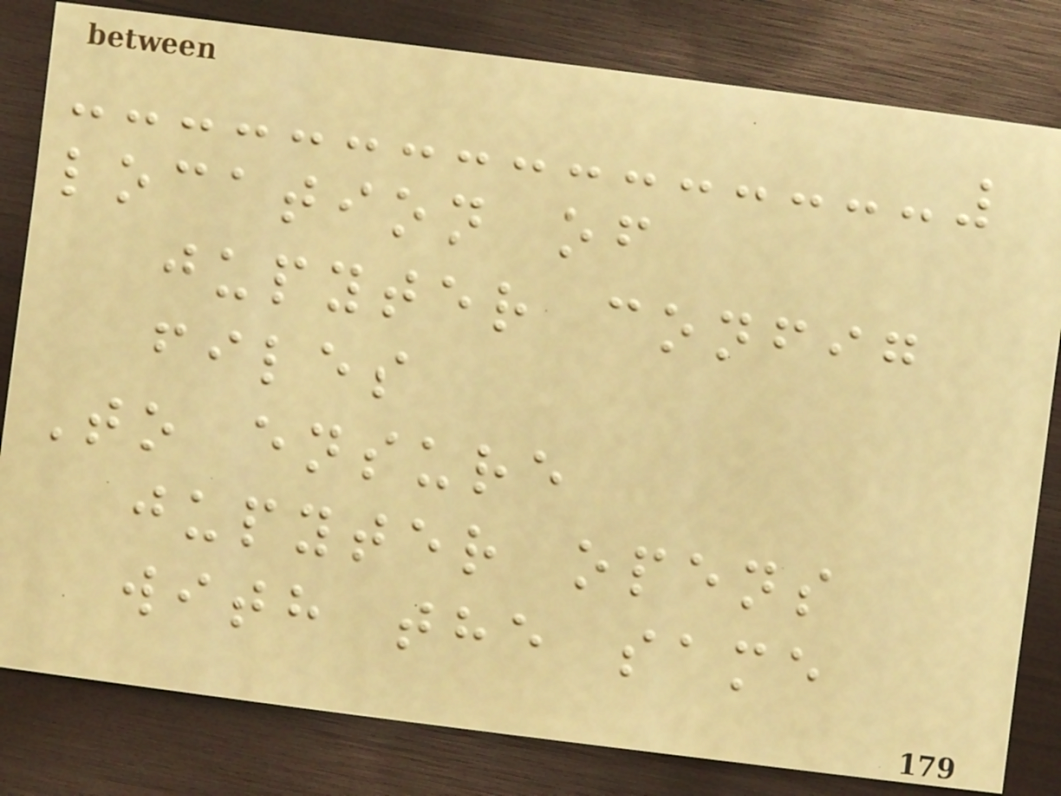location of
jupyter config
files
To ensure
jupyter opens
with the same
